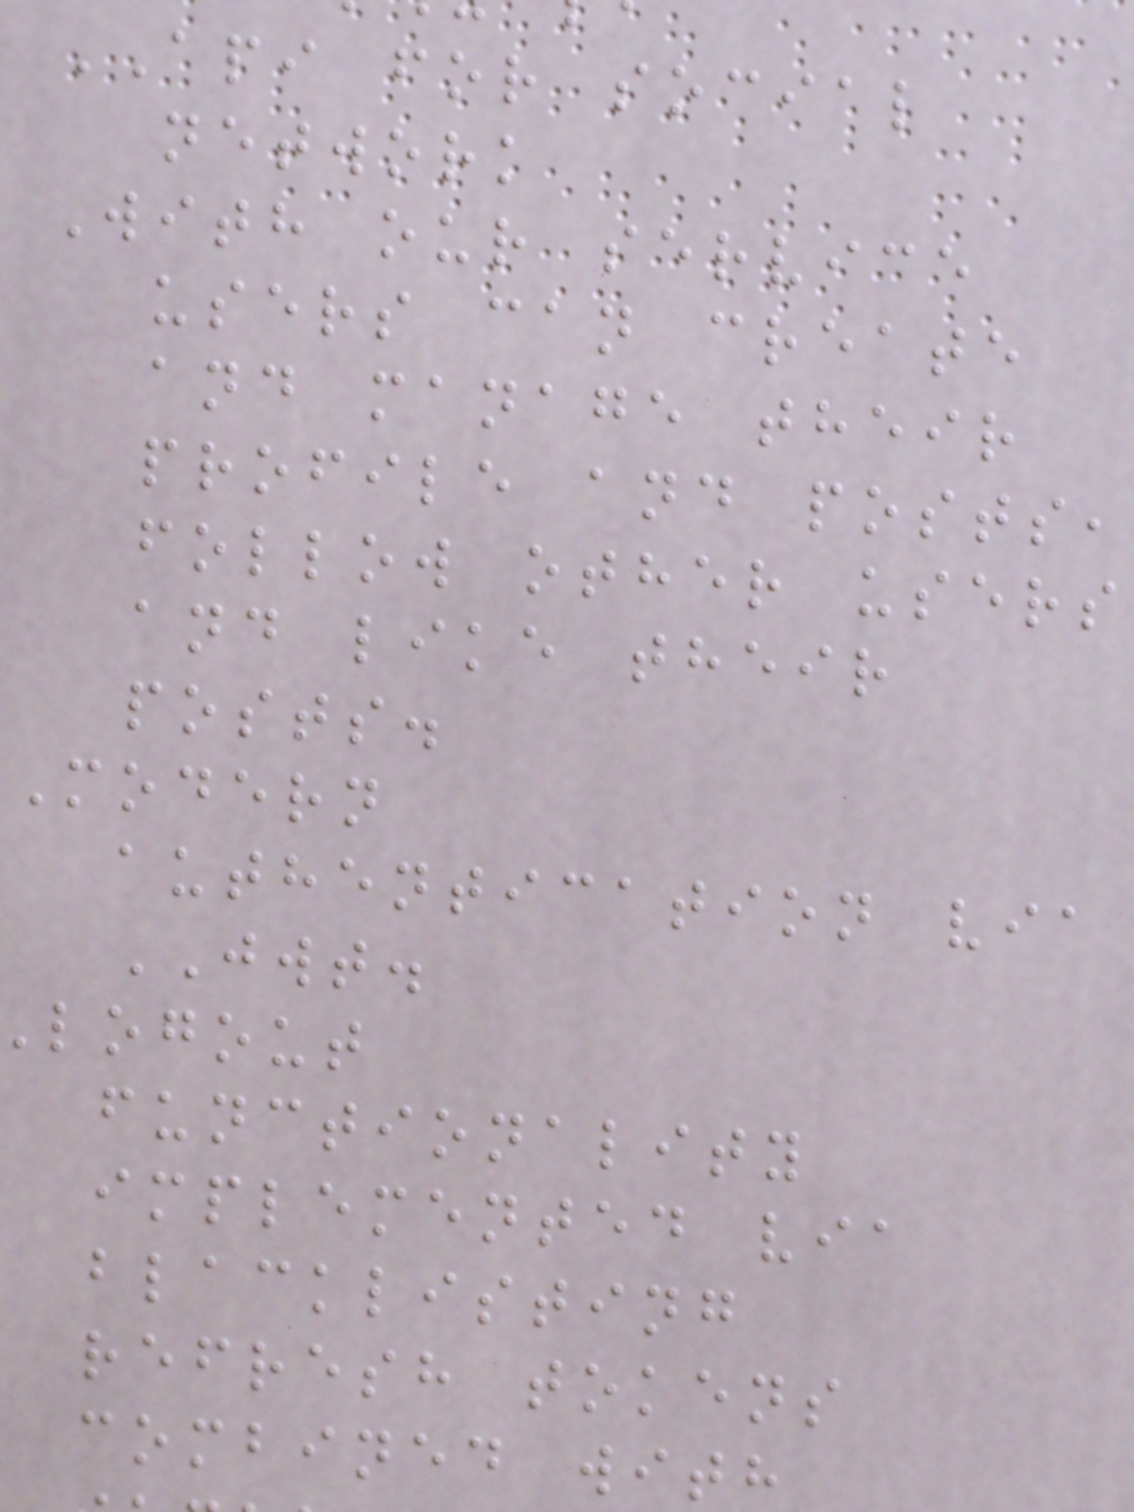API for social
network
With our service
users can create
and manage their
profile and posts,
follow other users
and like their
posts.
Modern
authentication via
JWT.
logout
functionality
implemented via
blacklisting
refresh tokens
combined with
